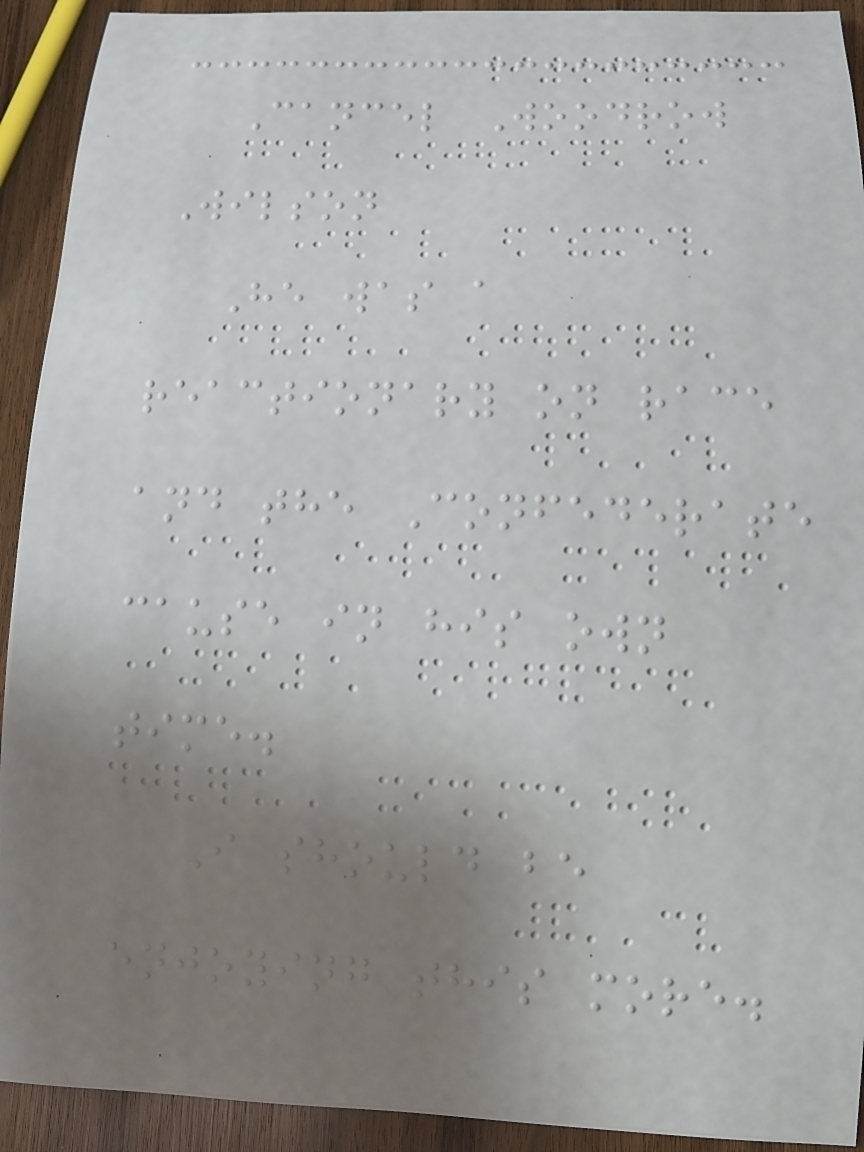Cancel Woodrow
Wilson
He was a
reactionary on race
and the Confederate
cause in his own
time.
I should be
enjoying this more.
